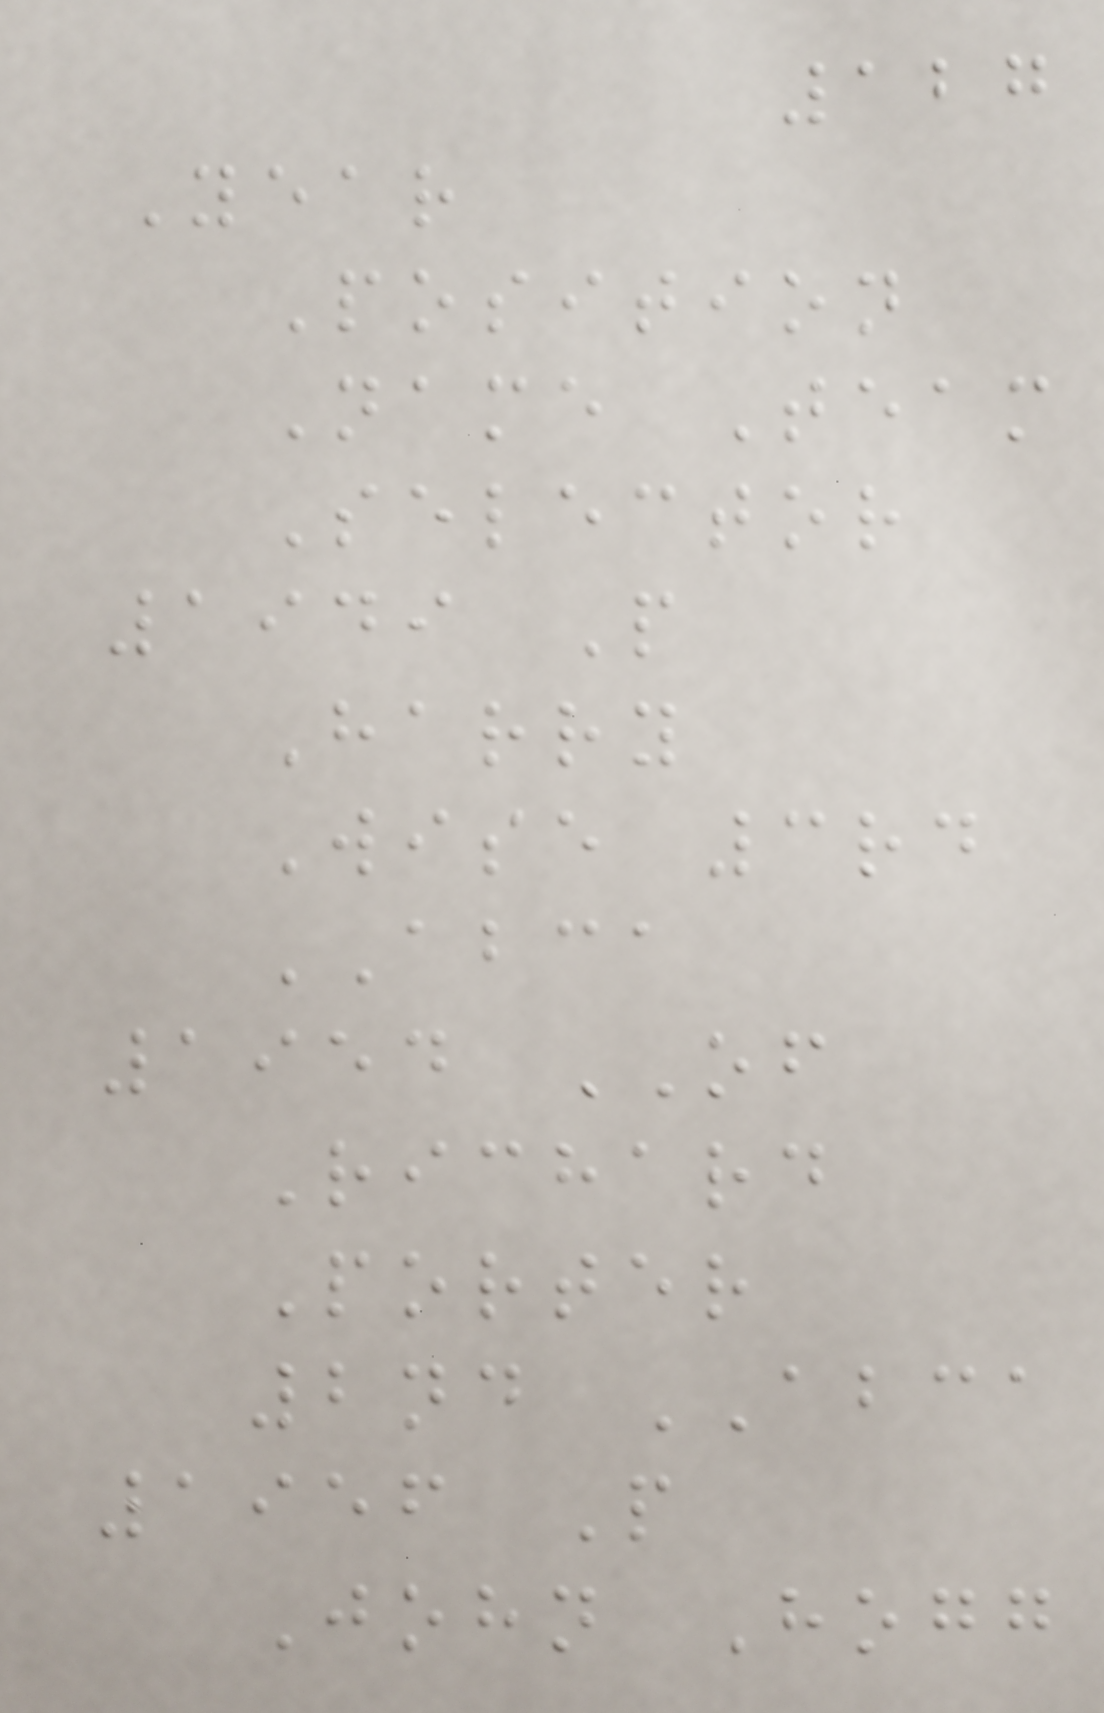127
Year
Position
Name Team
Selector
1949 P
Harry
Wise 3rd
ABCA
1954 OF
Richard
Porter
2nd ABCA
1956 P
John Hogg
